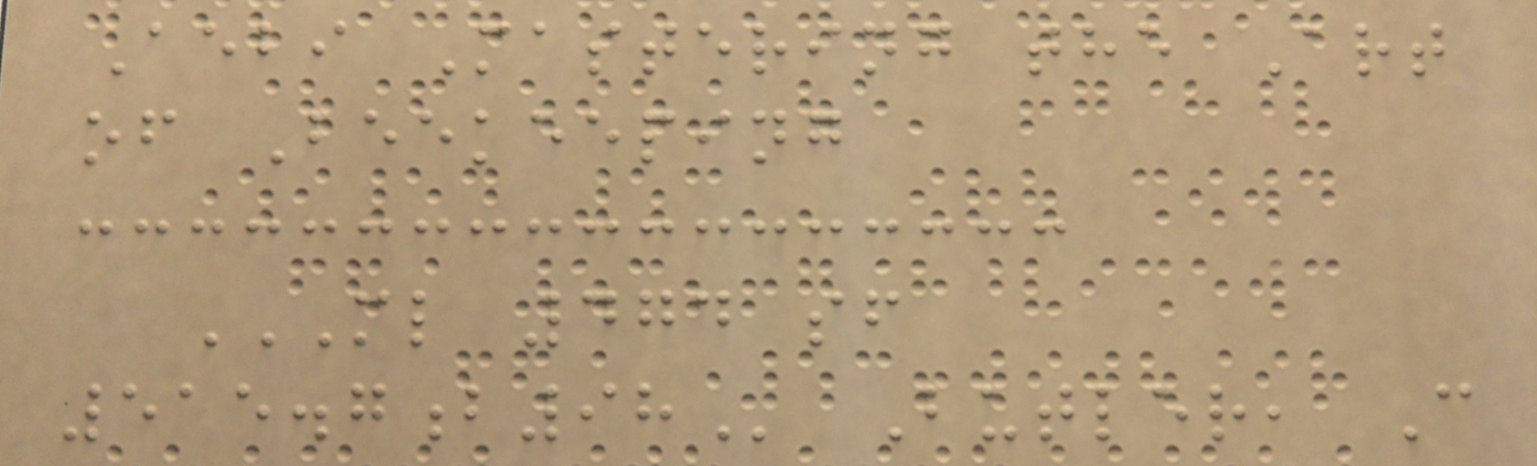Aebi Mastering the Art
of Beekeeping
ML 474 SF
515.7B98 Butler, C
